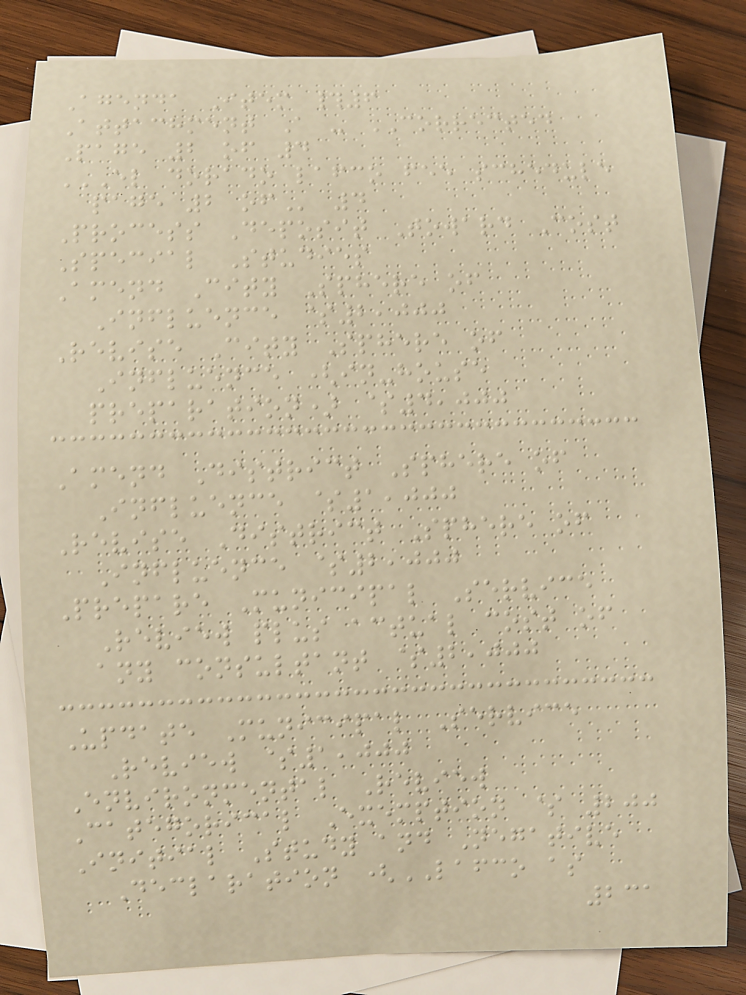Agenda Item #6
Attachment A - CORRECTED
Page 2 of 4
EL DORADO LAFCO FEE SCHEDULE
PAGE 2 OF 4
Process Deposit Toward Cost
Special Studies
Amend City Sphere of
Influence $2,000
Revise City Sphere of
Influence (in-house
preparation) $4,000
Amend District Sphere of
Influence $1,000
Revise District Sphere of
Influence $2,000
Prepare Municipal Service
Review plus actual cost of
any consultant $2,000
Update Municipal Service
Review $1,000
Environmental Review
Categorical Exemption $ 200
Initial Study and Negative
Declaration (LAFCO as
231
